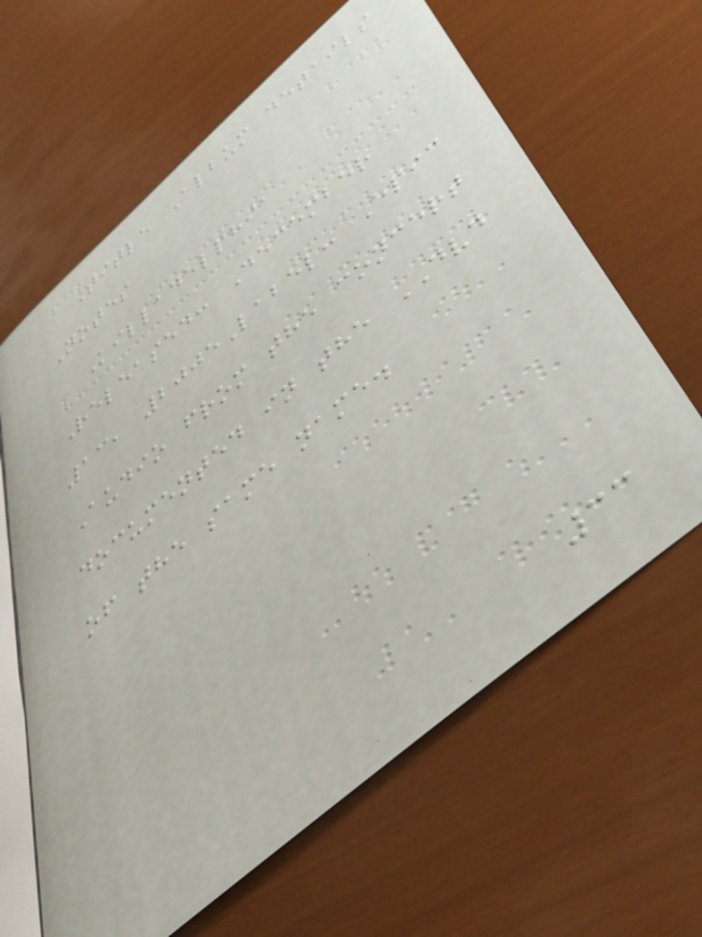Title Album details
Notes
Killadelphia
Released: December
13, 2005Label: Epic
Audio from the concert
documented in the DVD
of the same name.
33
